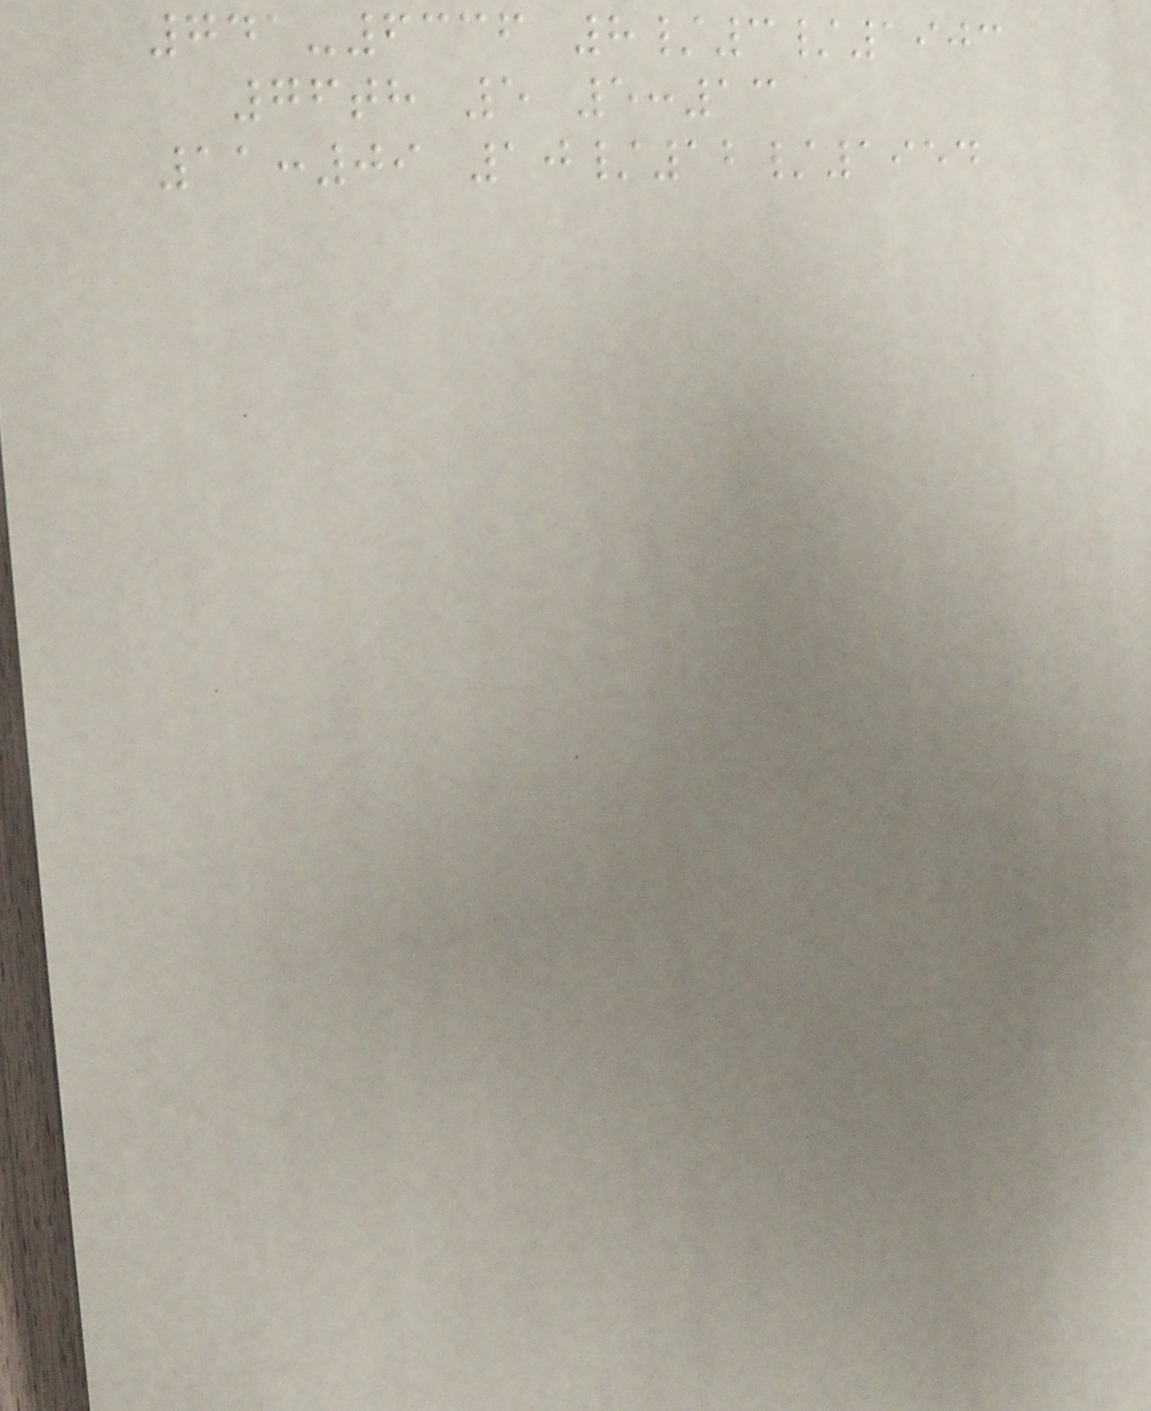741-6336 8/3/1903
76th 5 5:13
11:09 10/12/1954
